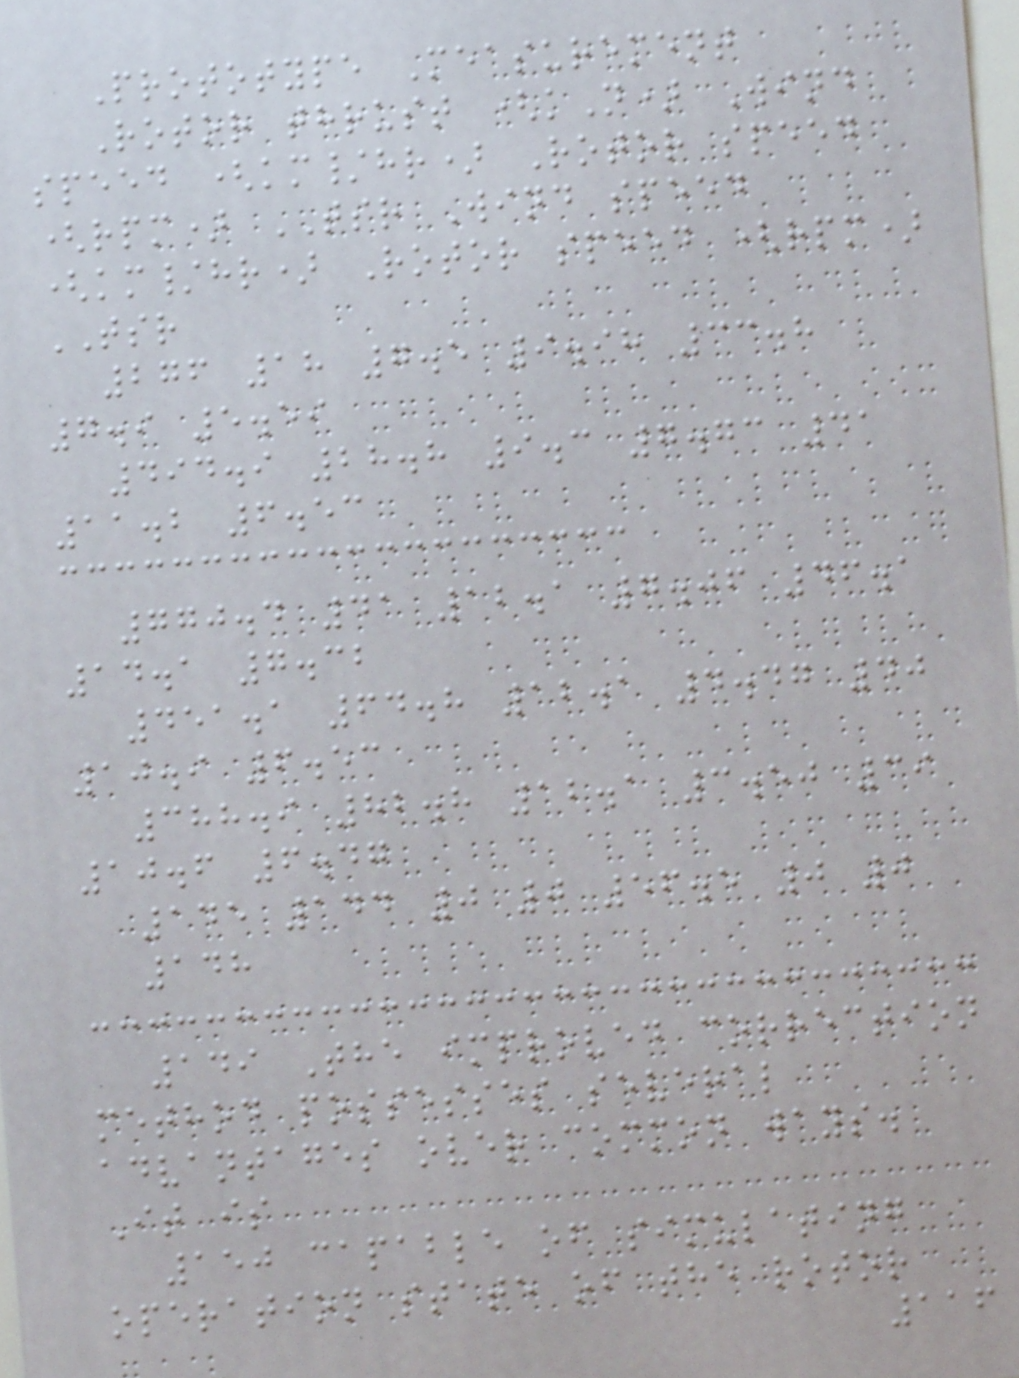Prototype Measurement
Rotor thrust (kN) Wind
speed (km/hr) Rotor speed
(rpm) TSR Wind speed
(km/hr) Rotor speed (rpm)
TSR
276 18 7.5 9.98 33.8
7.9 5.59
494.9 28.8 9.3 7.73 41
11.2 6.53
770.4 41 12.1 7.06 46.1
14.1 7.32
451.1 64.8 12.1 4.47 40
10.9 6.53
388.9 82.8 12.1 3.50 39
10.6 6.47
145 144 0 0 56.5 0 0
148
149 The improved correction
method possesses several
advantages over common ways.
It is
150 capable of simulating
operation state of the rotor
116
